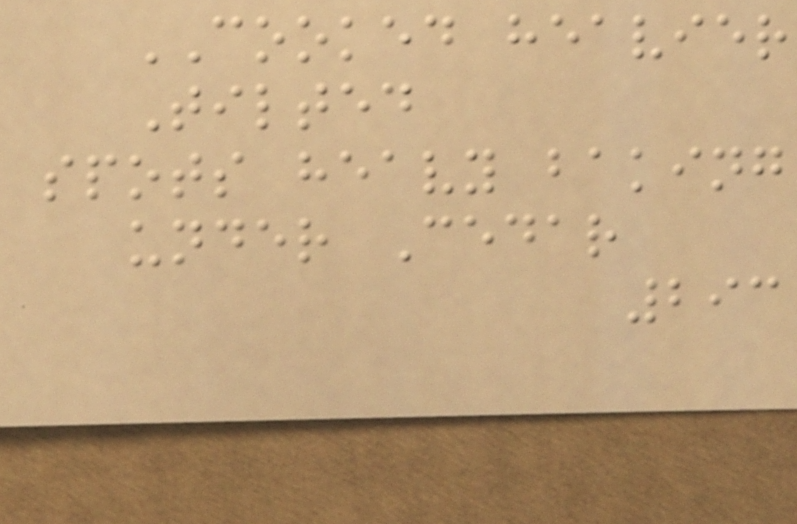COOKED heavier
Tilted
spots heavy baking
under Cedar
293
